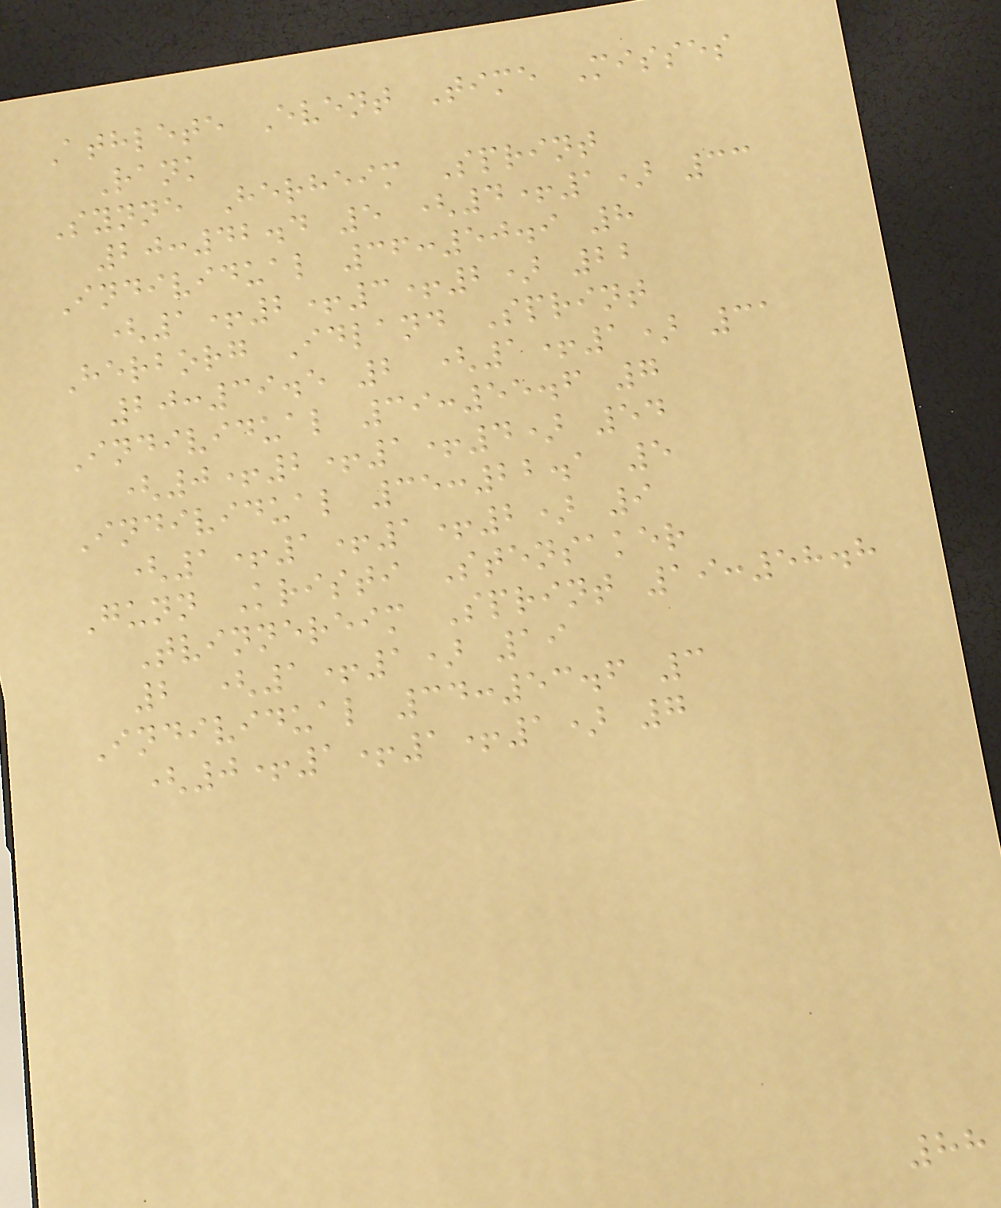Athlete Event Time Misses
Rank
Synne Herheim Sprint
20:42.4 5 (4+1) 33
Individual 36:50.9 8
(1+2+3+2) 22
Herborg Idland Sprint
20:39.5 2 (1+1) 31
Individual 39:55.6 7
(0+2+1+4) 54
Individual 35:22.1 5
(1+1+1+2) 9
Gunn Kristi Stensaker
Tvinnereim Sprint 19:58.8
2 (1+1) 19
Individual 34:53.6 3
(0+1+1+1) 7
88
